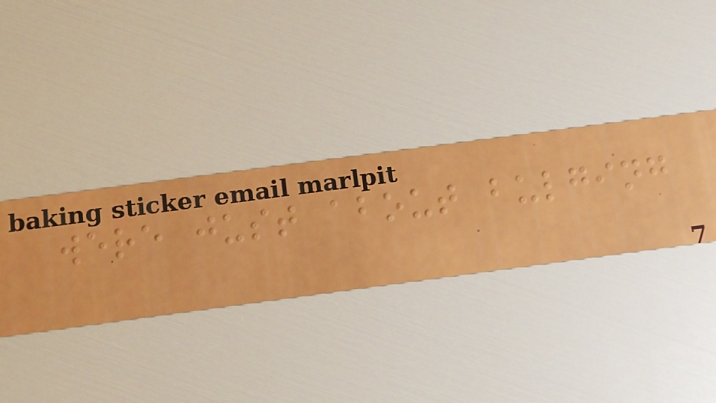were just about bulging
